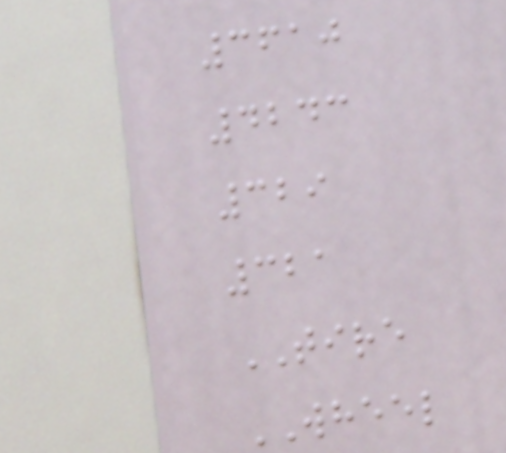3610
4243
329
321
TIRE
WHEEL
